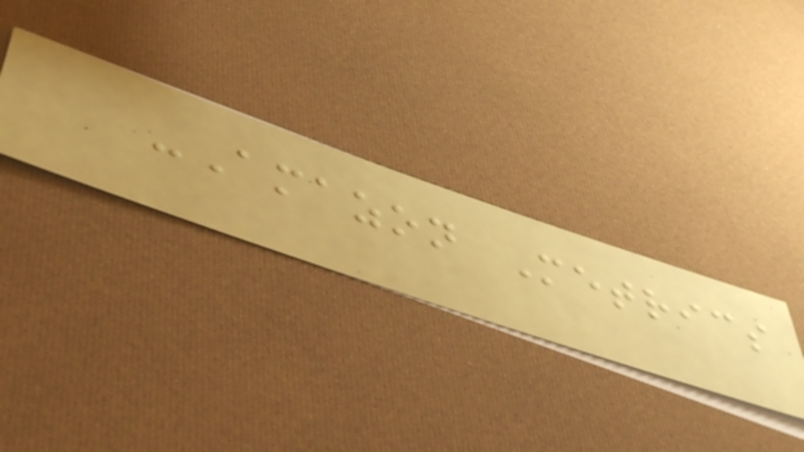-Amazon Metrics
